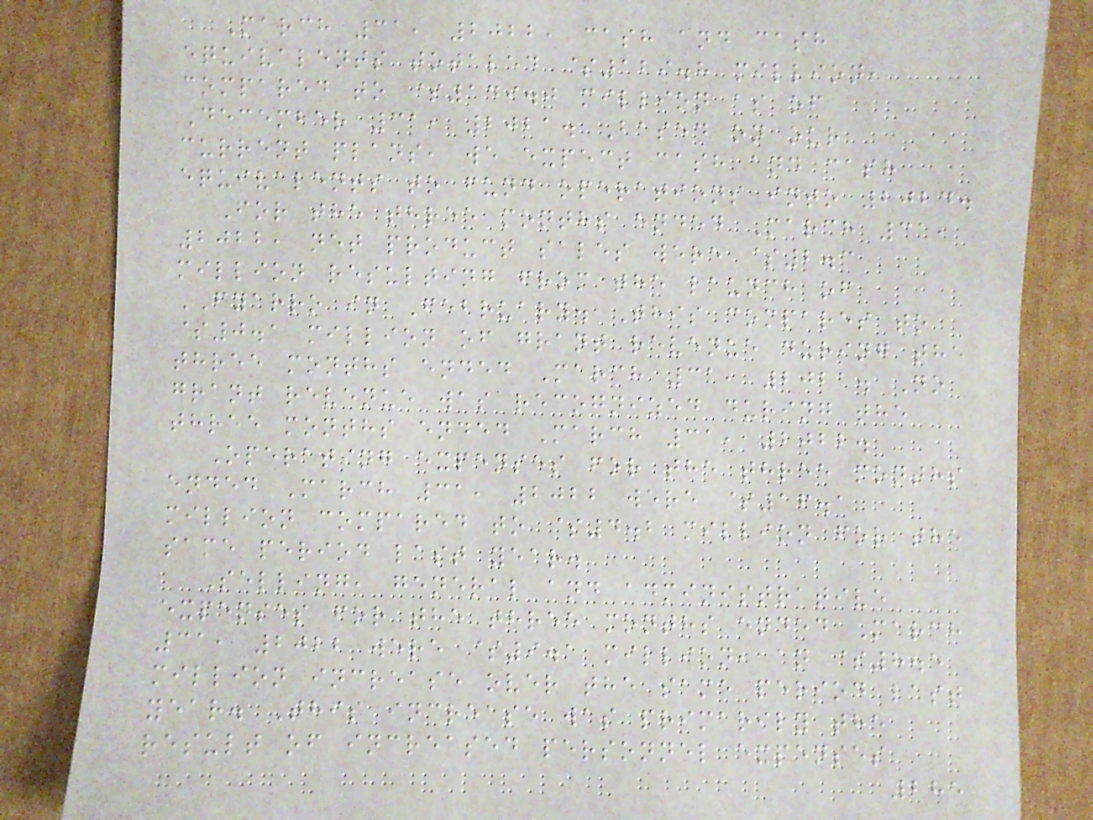March 31, 2022, cash and cash
equivalents totaled $129.8 million,
compared to $149.0 million as of
December 31, 2021. Based on our
current plans, we expect cash and cash
equivalents to fund operations into 2024.
For the three months ended March 31,
2022, net product sales were $2.3
million resulting from the launch of
FYARRO in February. This compares to
$0.1 million of grant revenue during the
three months ended March 31, 2021. No
grant revenue was recognized during the
three months ended March 31, 2022.
Operating expenses for the three months
ended March 31, 2022 were $16.1
million compared to $4.2 million for the
same period last year.
Selling, general and administrative
expenses for the three months ended March
31, 2022 were $9.1 million, an $8.5
million increase over the same period last
year. This increase was primarily the
result of increased personnel expenses
285
